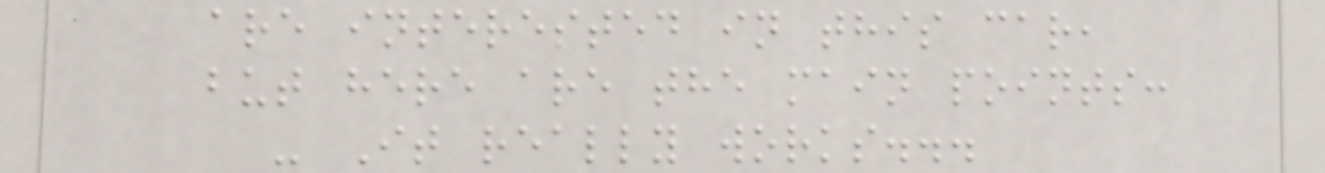are interested in this car,
but here are the main points:
- It really works...
